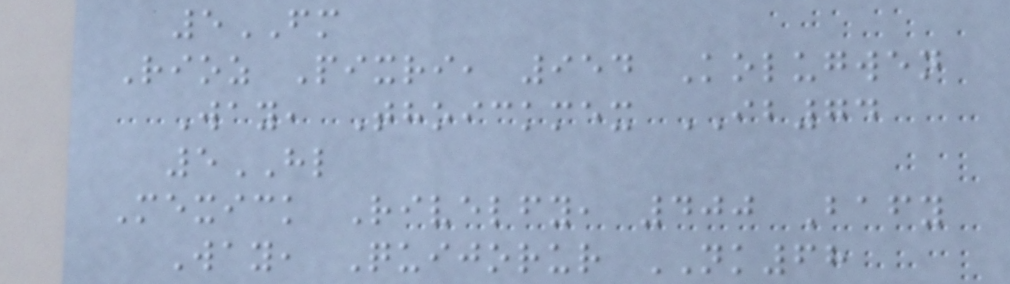5FM
Rioz Pixri, 954 Kolugwen
Way, Thoickmex IB74
5HL
Mexick Rivelfy, 400 Bafy
Way, Quijorur NK68
